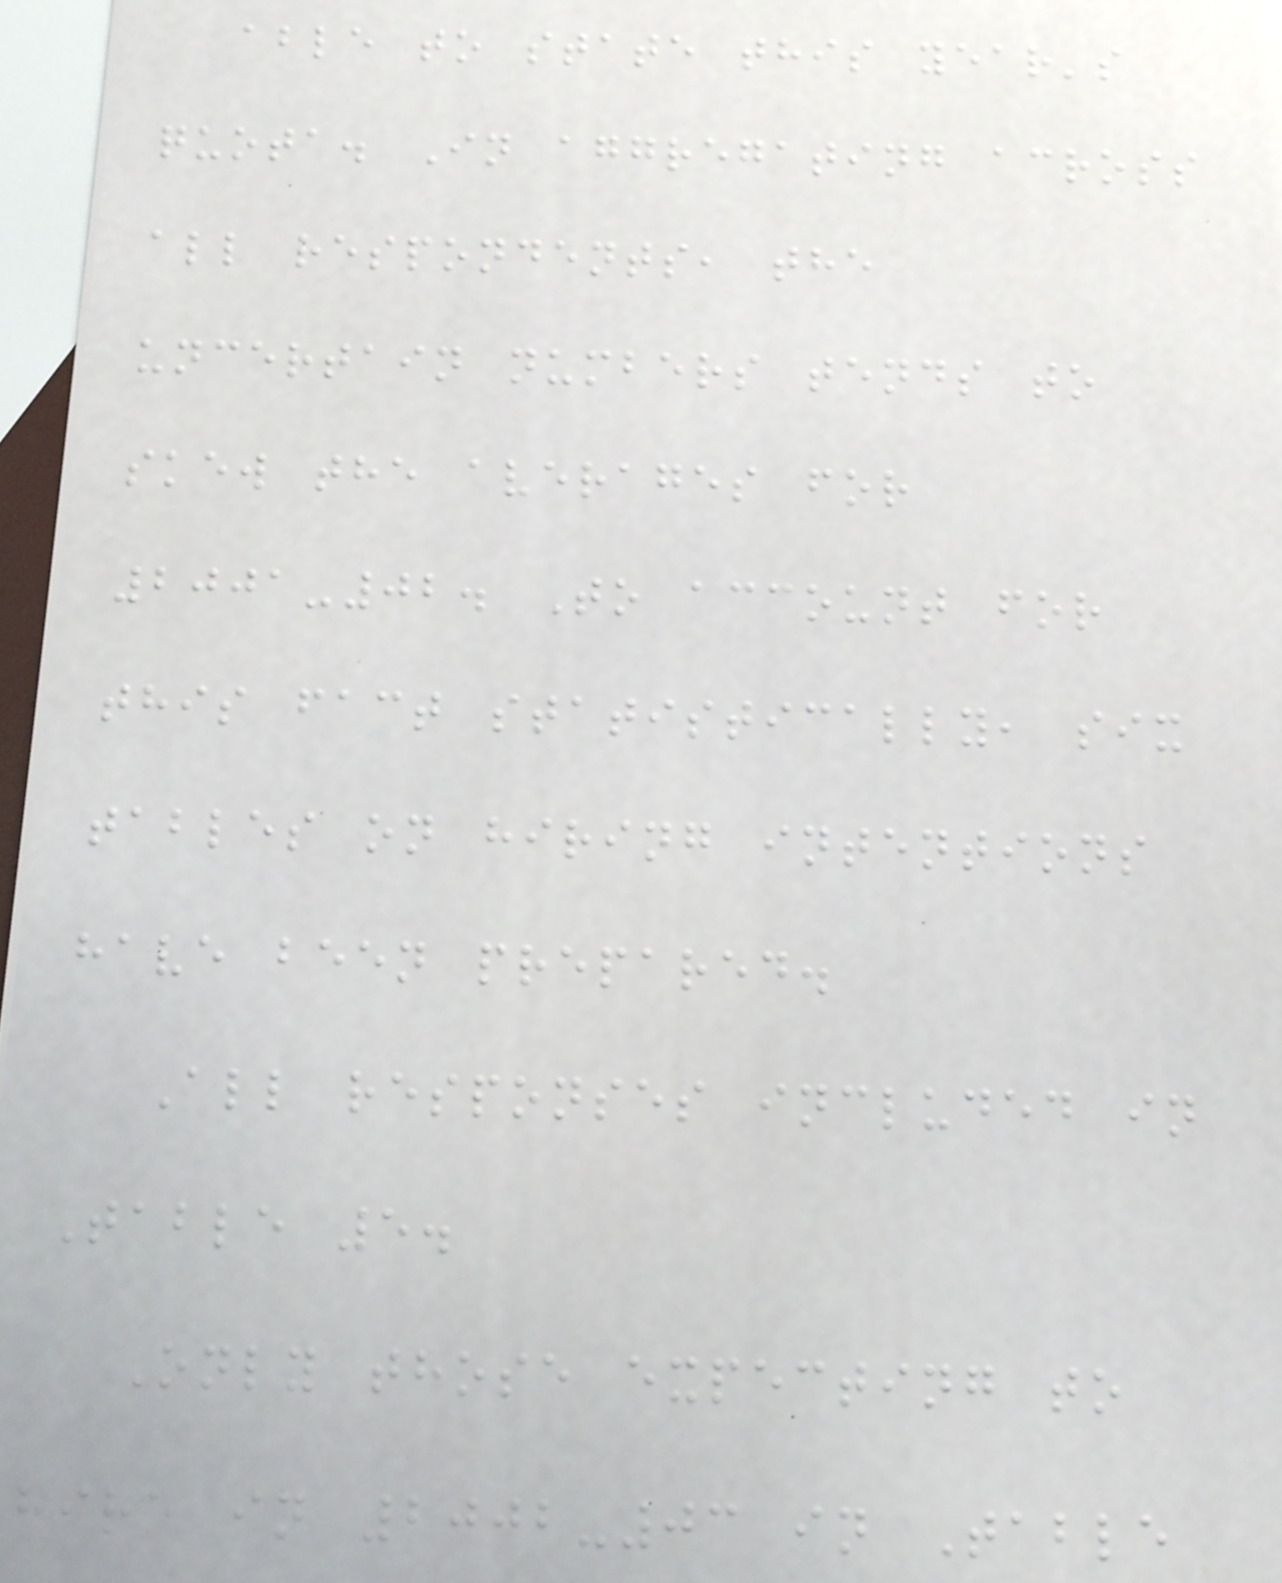able to state this year's
quota. In aggregating across
all respondents, the
uncertain numbers tends to
skew the averages for
2001-02. To account for
this fact statistically, six
tables on hiring intentions
have been prepared.
All responses included in
Table 5.
Only those expecting to
hire in 2002-03 in Table
